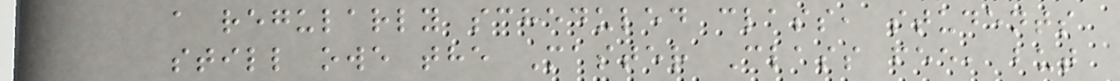a regularly scheduled class, students
still owe the Master Class fee, but
